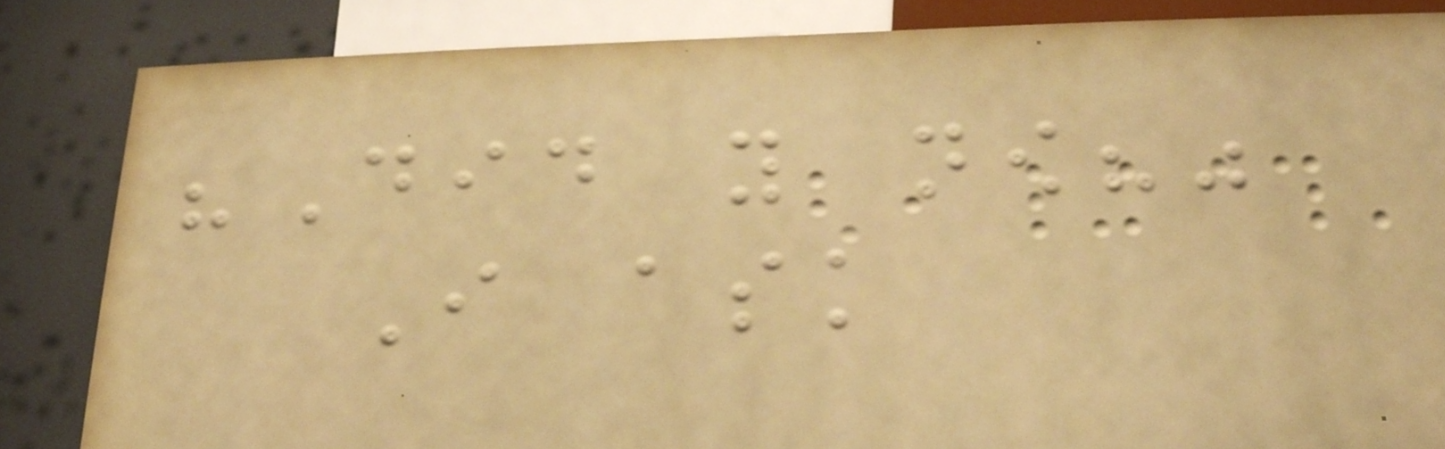"Did you now?"
I ask
